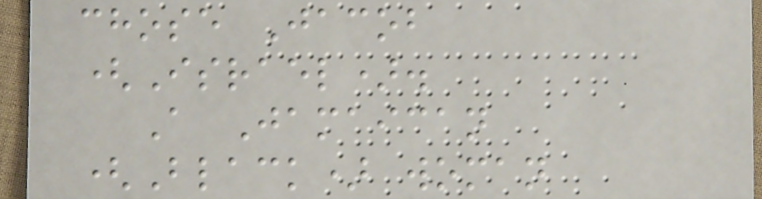chose Jacob
(Israel).
A Jamaican
(Black) woman
